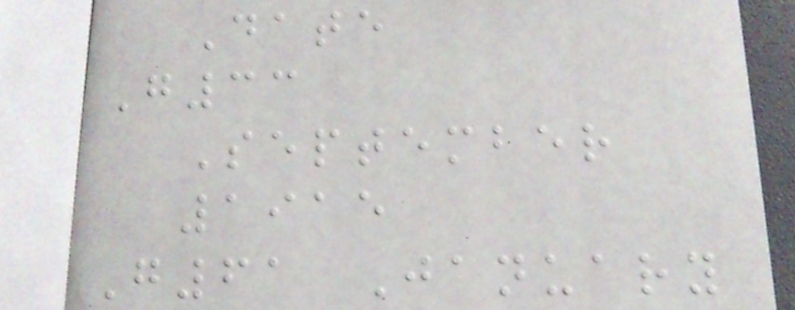Date
G33
September
1915
G61 January
